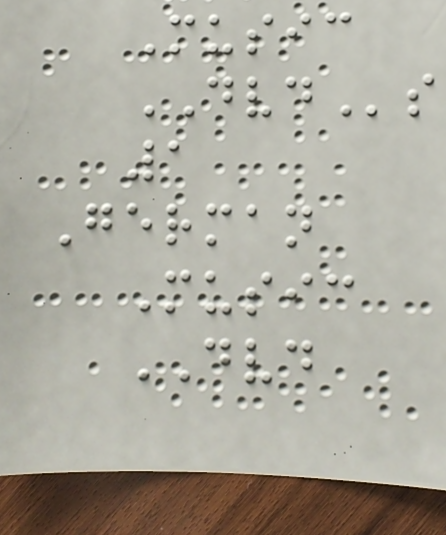Music
DVDs
1
German
Music
DVD
